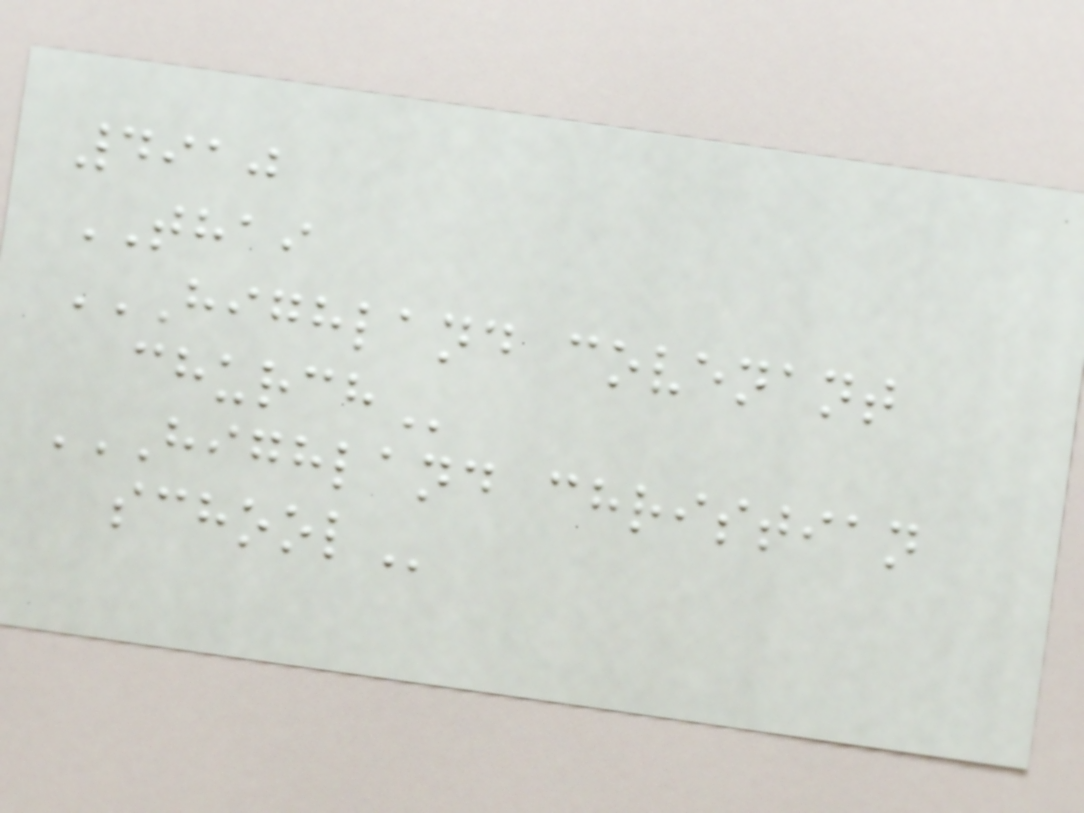4910
THAI
HIGHLAND COVENANT
CHURCH
HIGHLAND CHRISTIAN
SCHOOL
